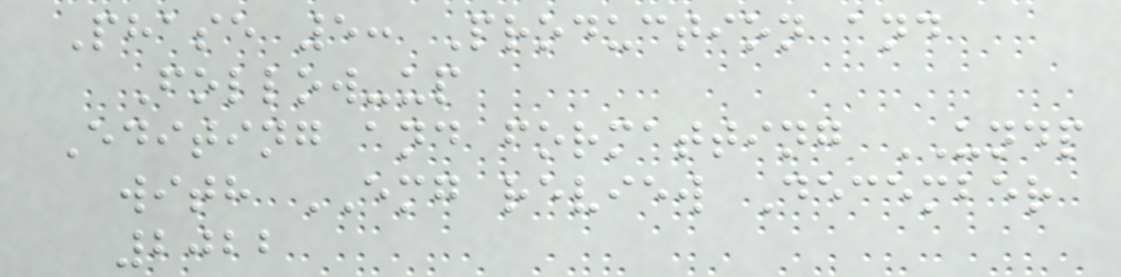Phase 5: Production and
Follow-up
Editing and formatting UNDP
with EMG review December
2022
